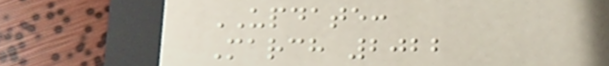UPDATE:
March 2022
